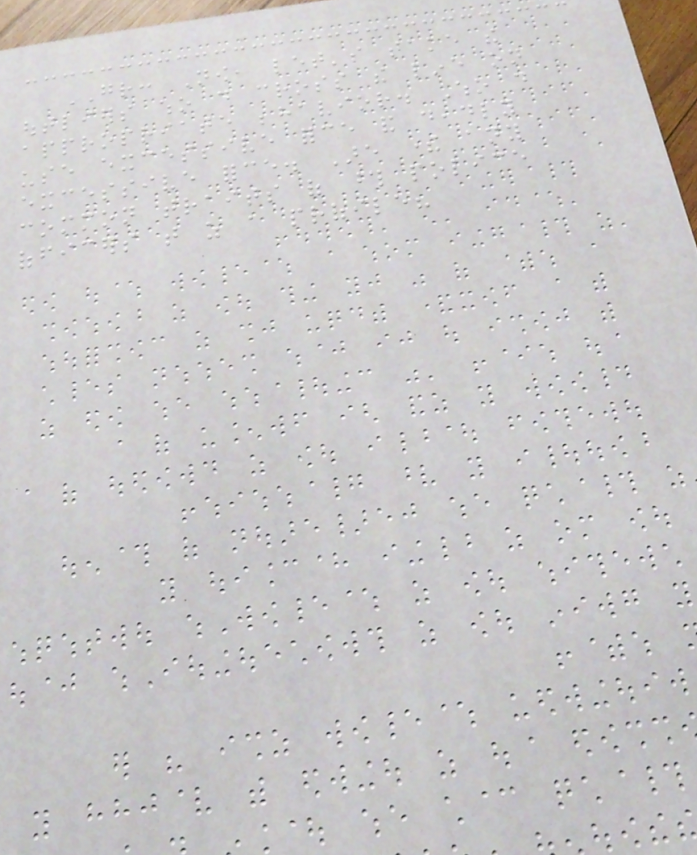GR: Now, let's take the
outliers who do cross the line on
appropriate behavior. Who do
use excessive force and deadly
excessive force. Are there any
common traits of those police
officers that as a profile?
